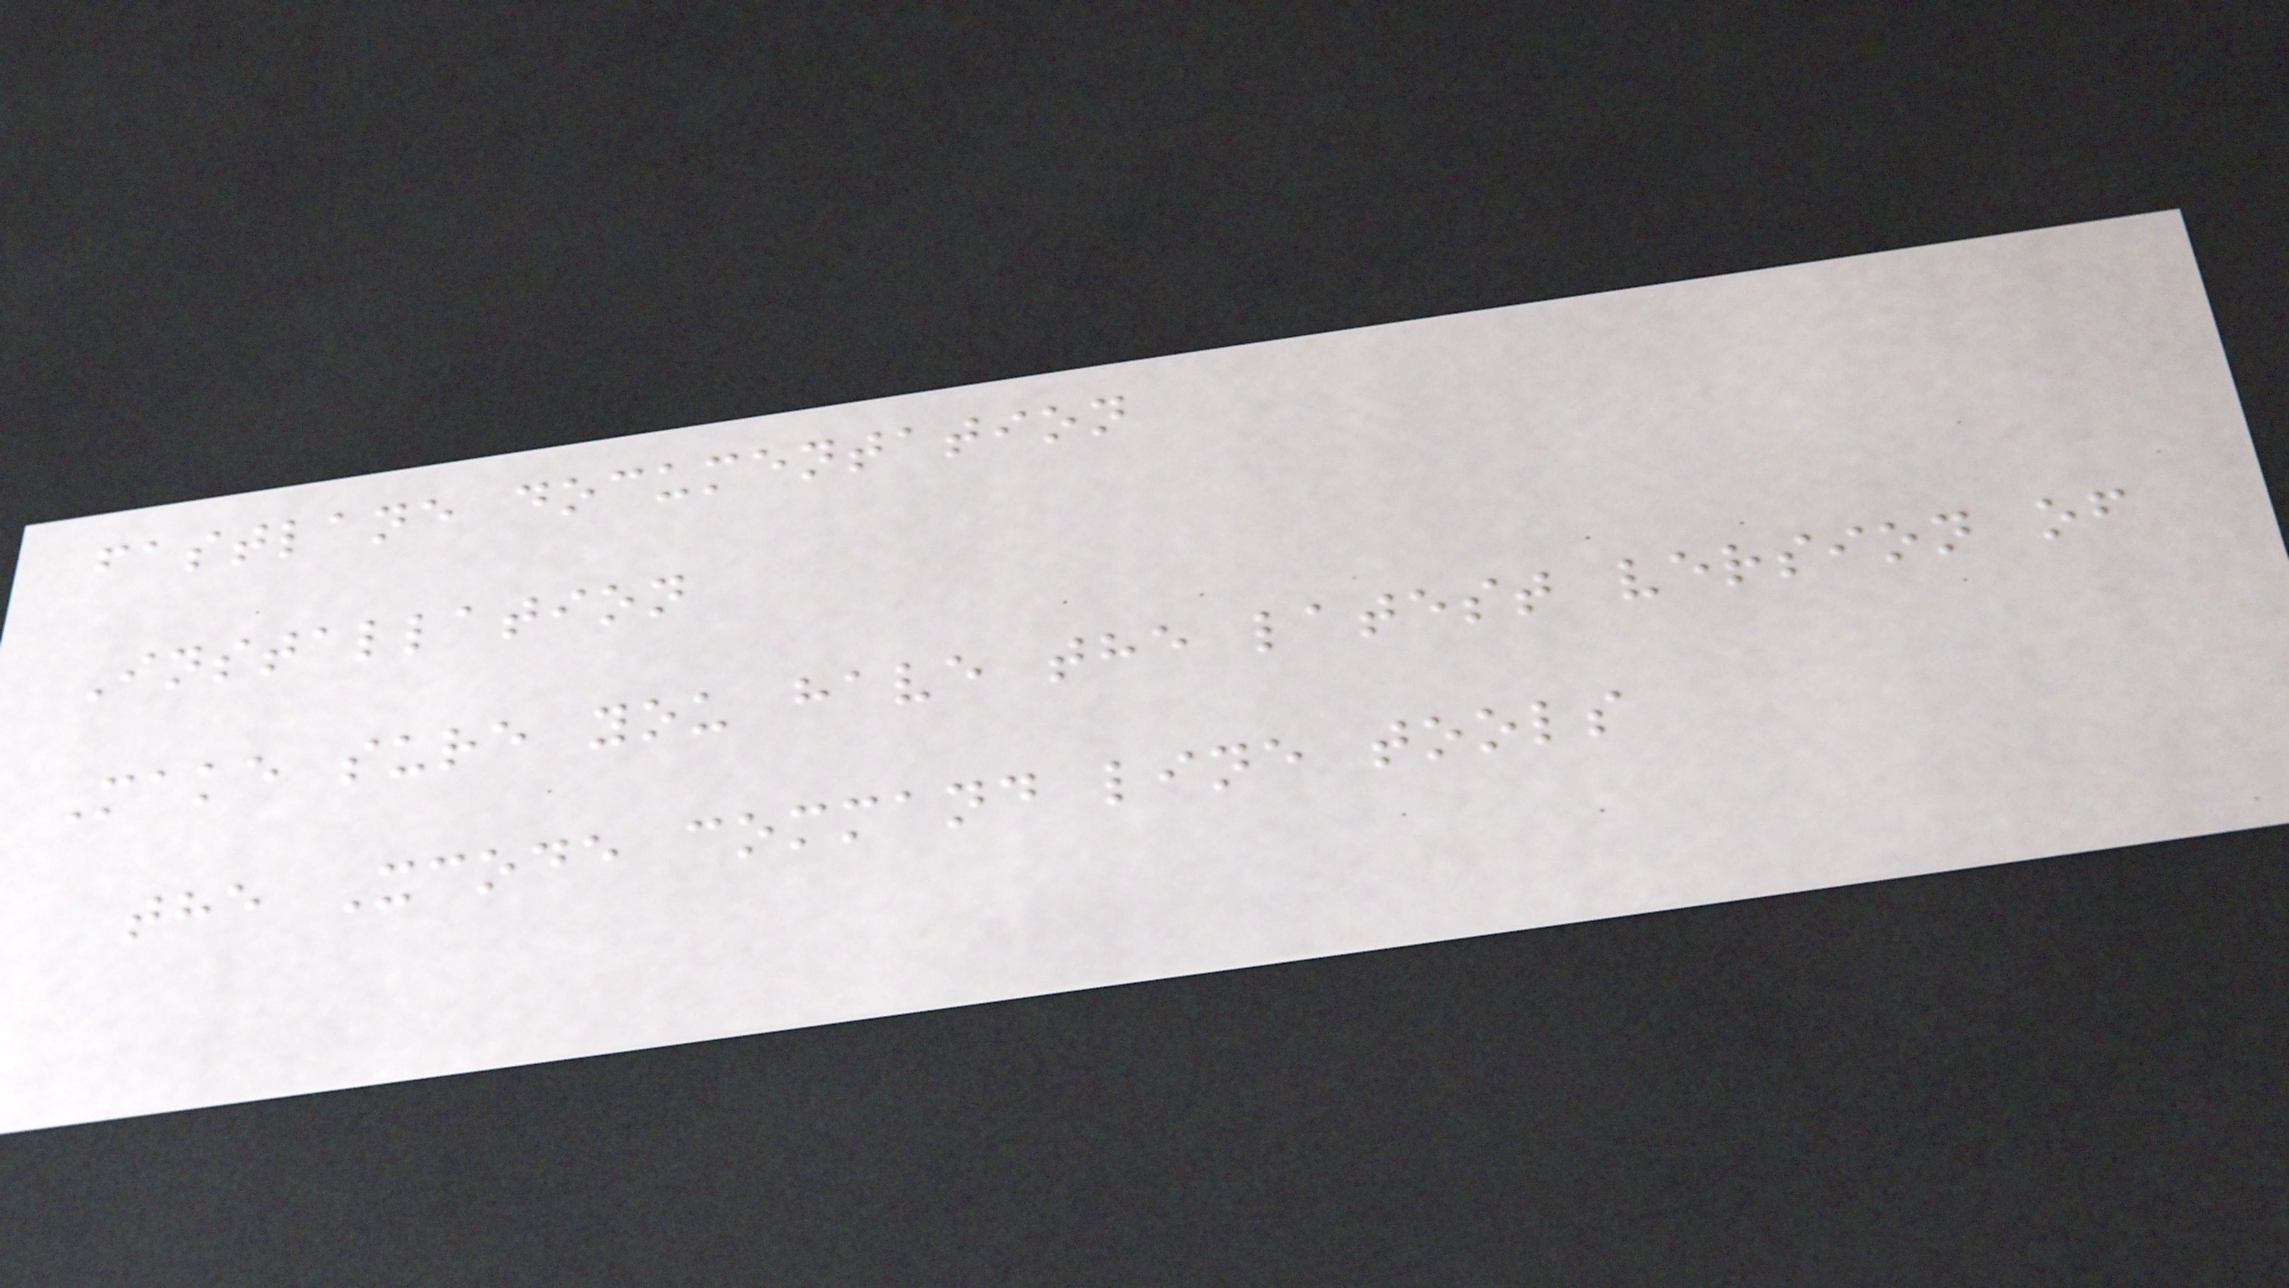fastlane documentation
Installation
Make sure you have the latest version of
the Xcode command line tools
